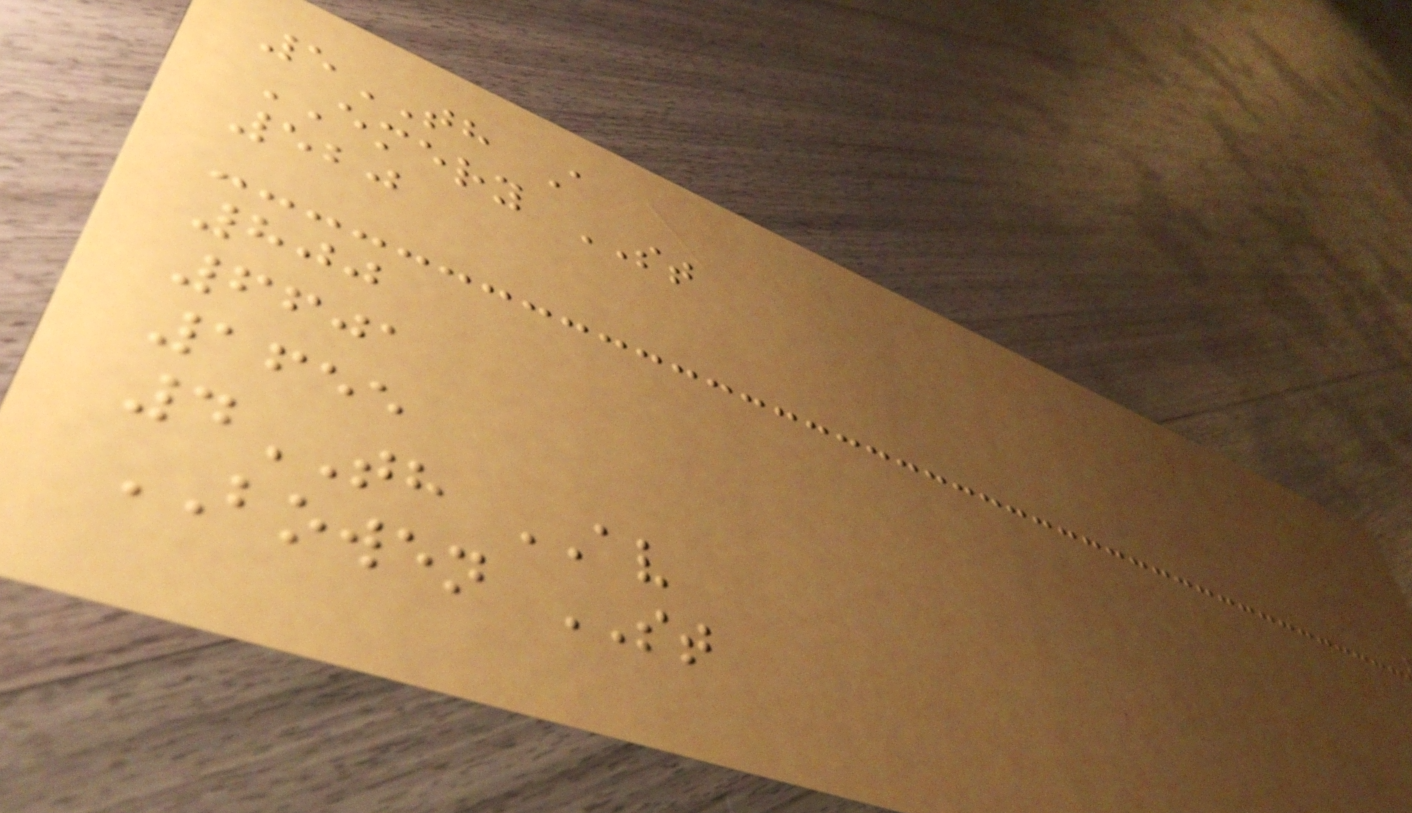5TH A
EMERY ST
520
800
6601
1655
4TH AV
BOWEN ST
